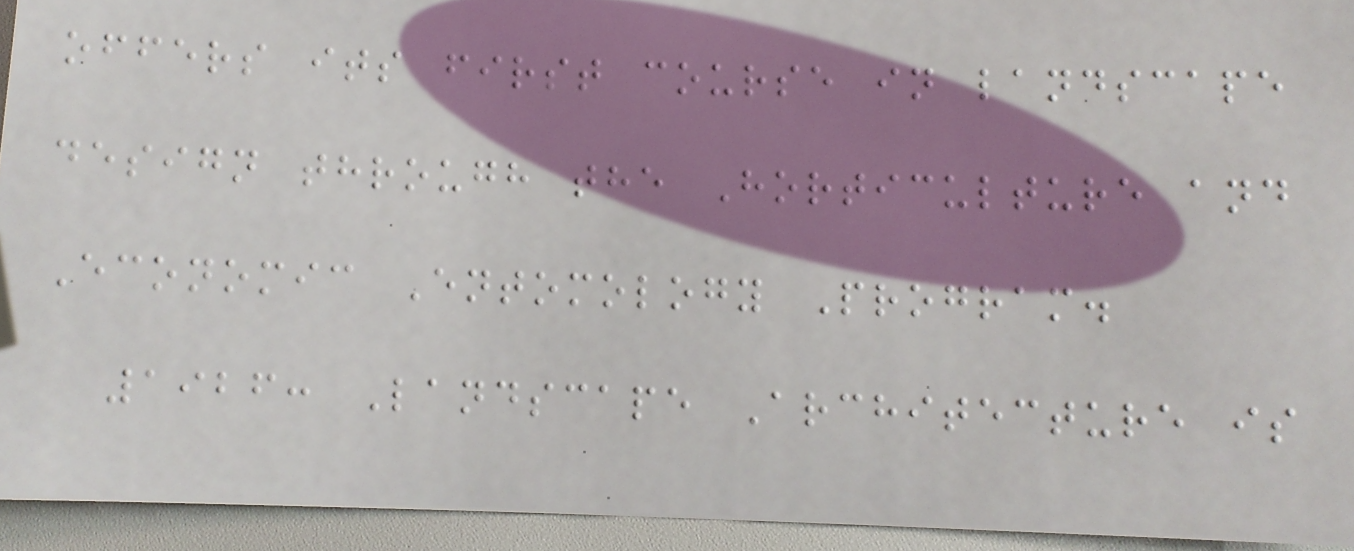offers its first course in landscape
design through the Horticulture and
Economic Entomology Program.
1926: Landscape Architecture is
